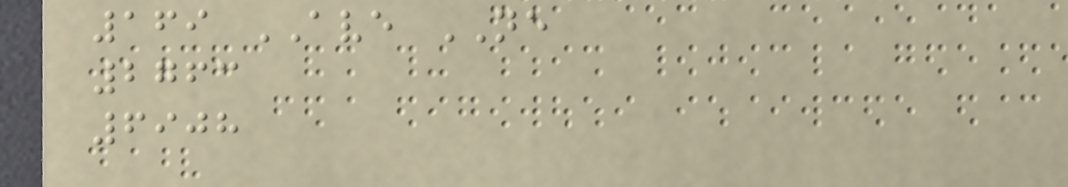169 AVE NE
2763
6908
